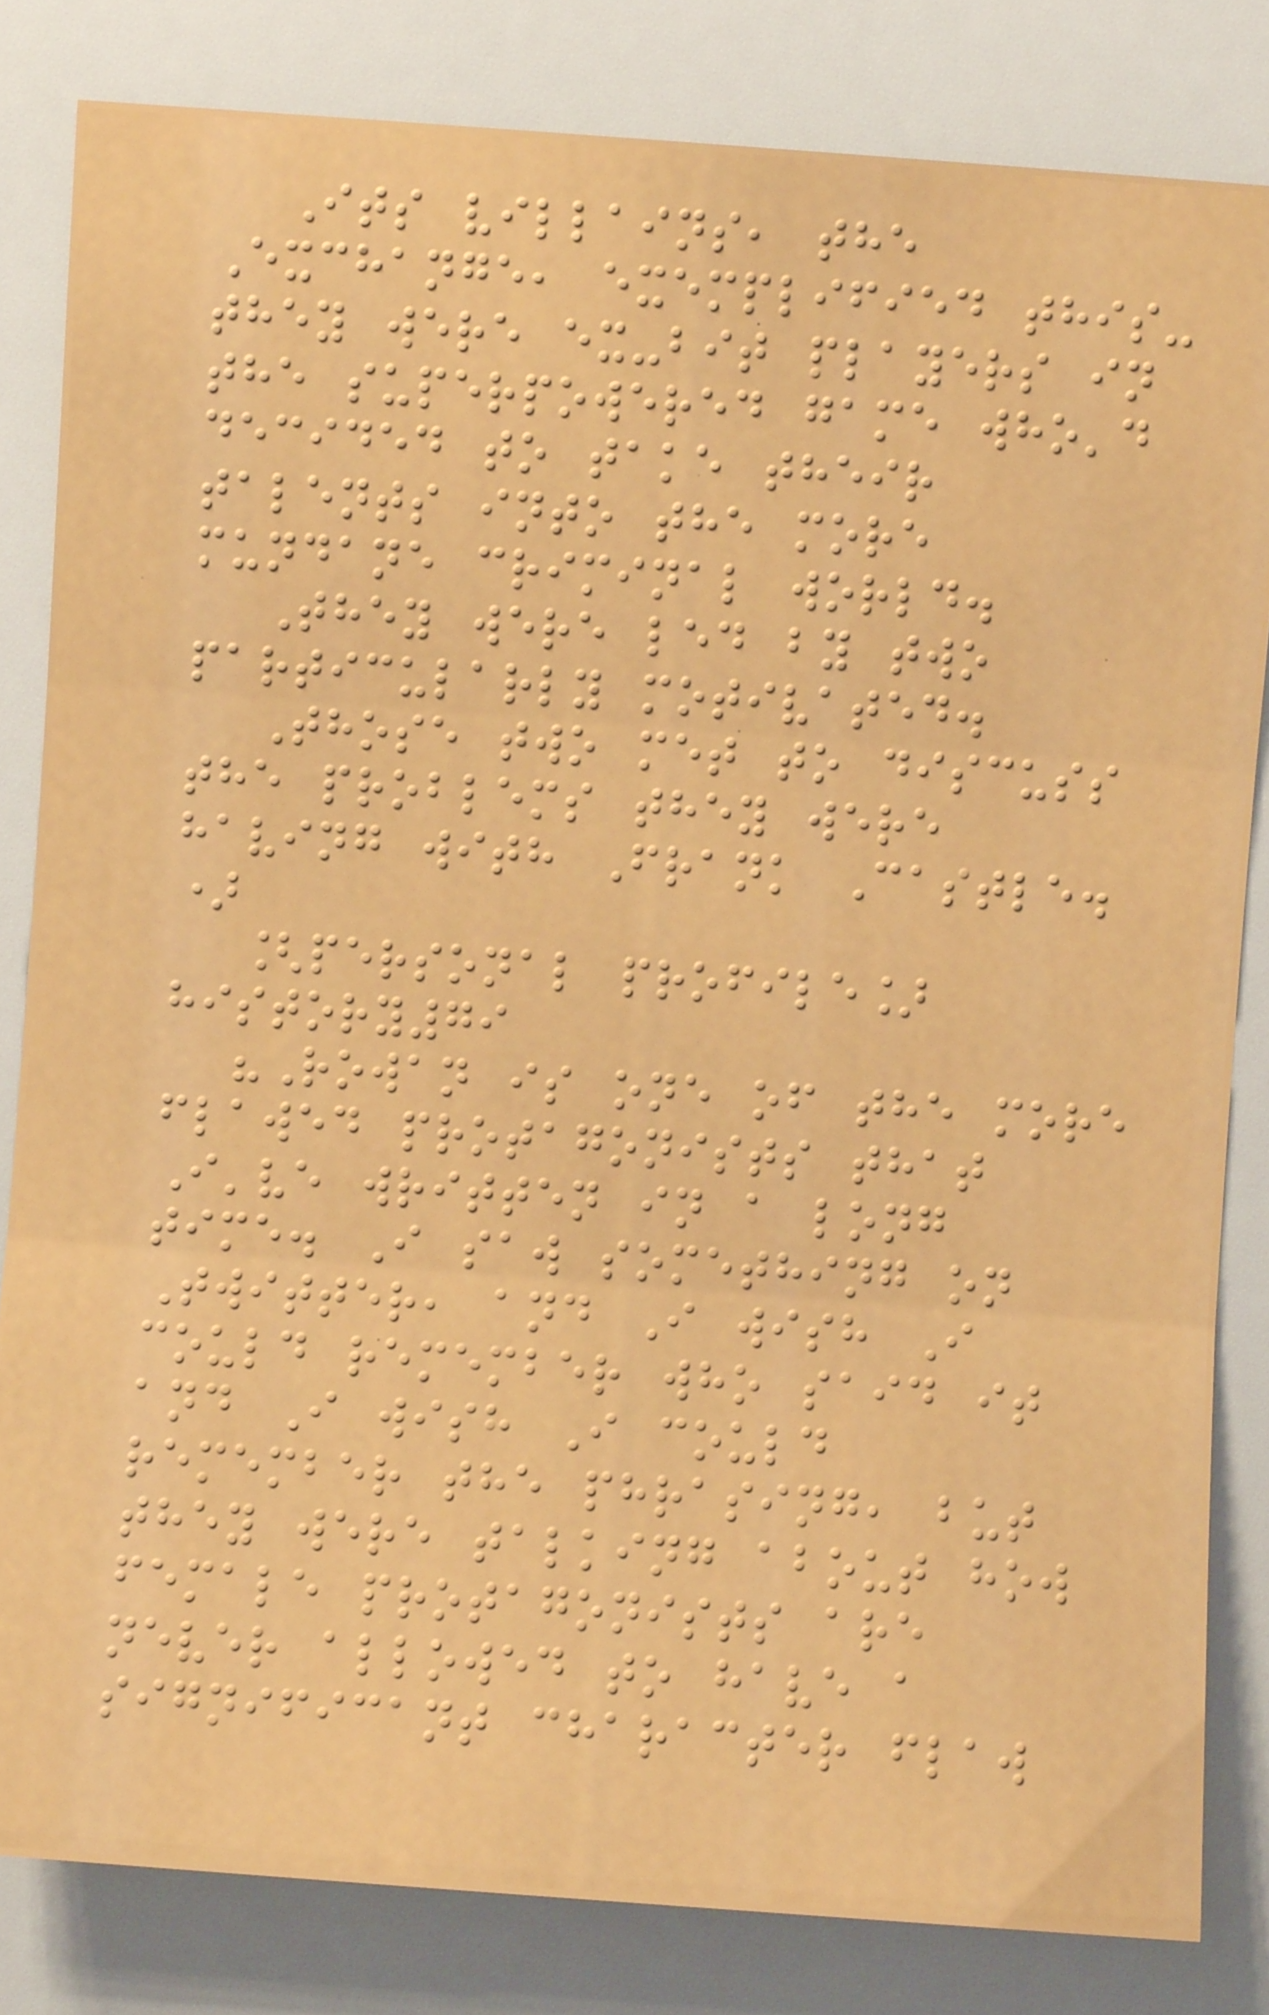Its villains, the
Exchange, exemplified this-
they were ex-bit players in
the superpowered game who'd
decided to take their
talents into the more
mundane criminal world.
They were led by two
particularly motivated.
Those two met to discuss
the problems they were
having with Frank Castle.
)
[personal profile]
history79
"Rowan is one of the more
flawed protagonists that
I've written in a long
time. I saw something on
Twitter, and I wish I
could remember who said it
and I wish I could
remember the phrasing, but
they were talking about how
female protagonists are
never allowed to have a
significant character flaw
